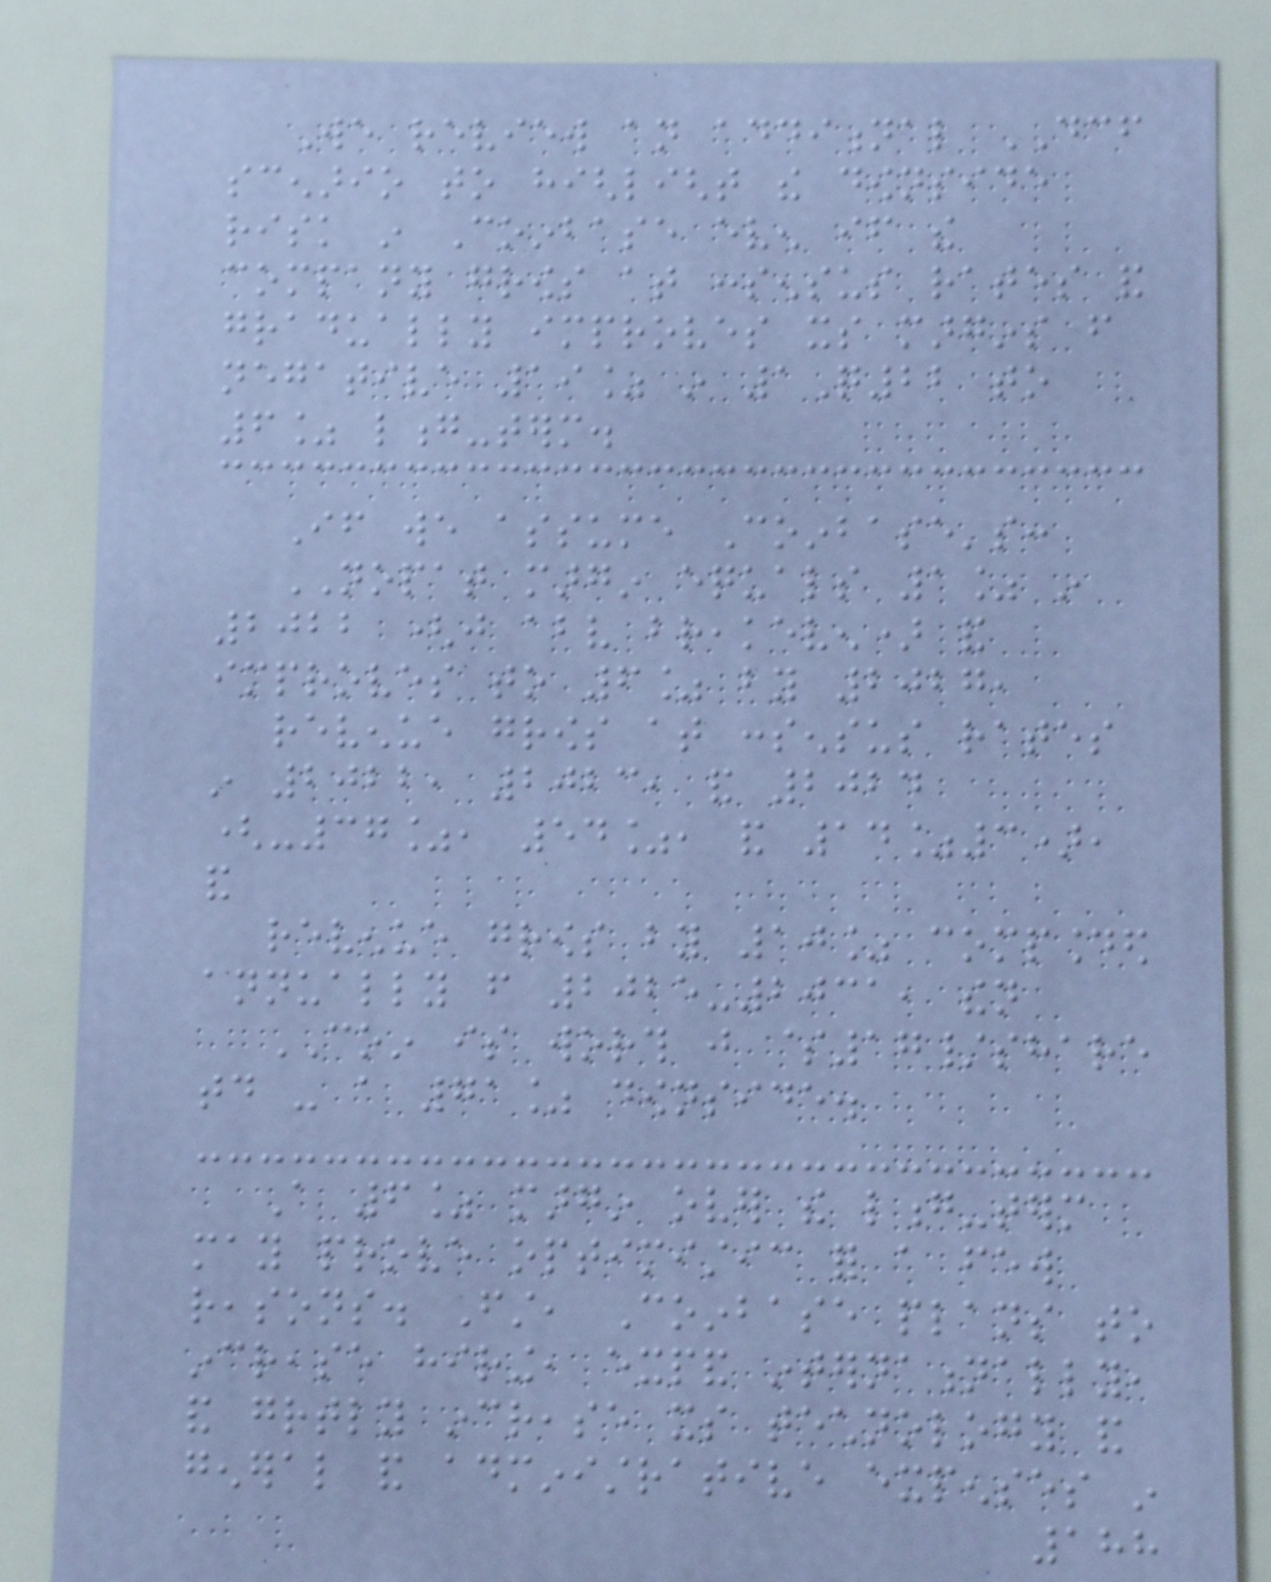We review an additional DCF
scenario to highlight the downside
risk in Coinbase even if the
company grows at consensus rates and
gradually improves its margins from
negative 19% in 1Q22 to
6% long-term.
If we assume Coinbase's:
NOPAT margin equals 1% in
2022 (just above breakeven) and
improves to 6% by 2027,
revenue grows at consensus rates
in 2022, 2023, and 2024
(-37%, 54%, and 14%3),
and
revenue grows by 10% compounded
annually from 2025-2031, then
COIN is worth just $17/share
today - a 71% downside.
A 6% margin over the long-term
may prove optimistic for a few
reasons. First, Coinbase plans to
increase hiring, expand internationally,
and greatly increase its technology and
general and administrative expenses in
188
